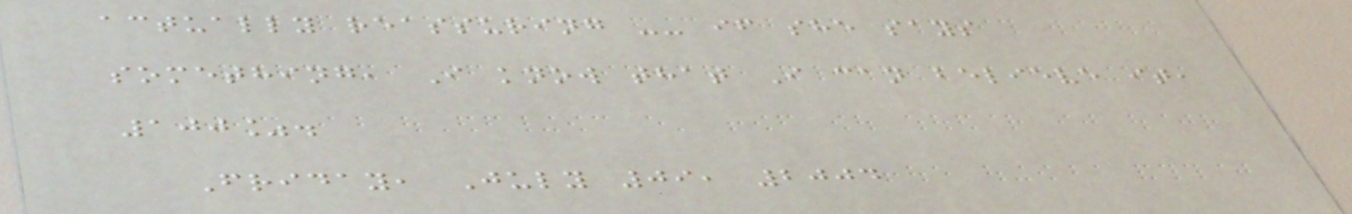actually reassuring -- if she says
something, I know that I can believe it,
100%.
Friday, July 09, 2004
